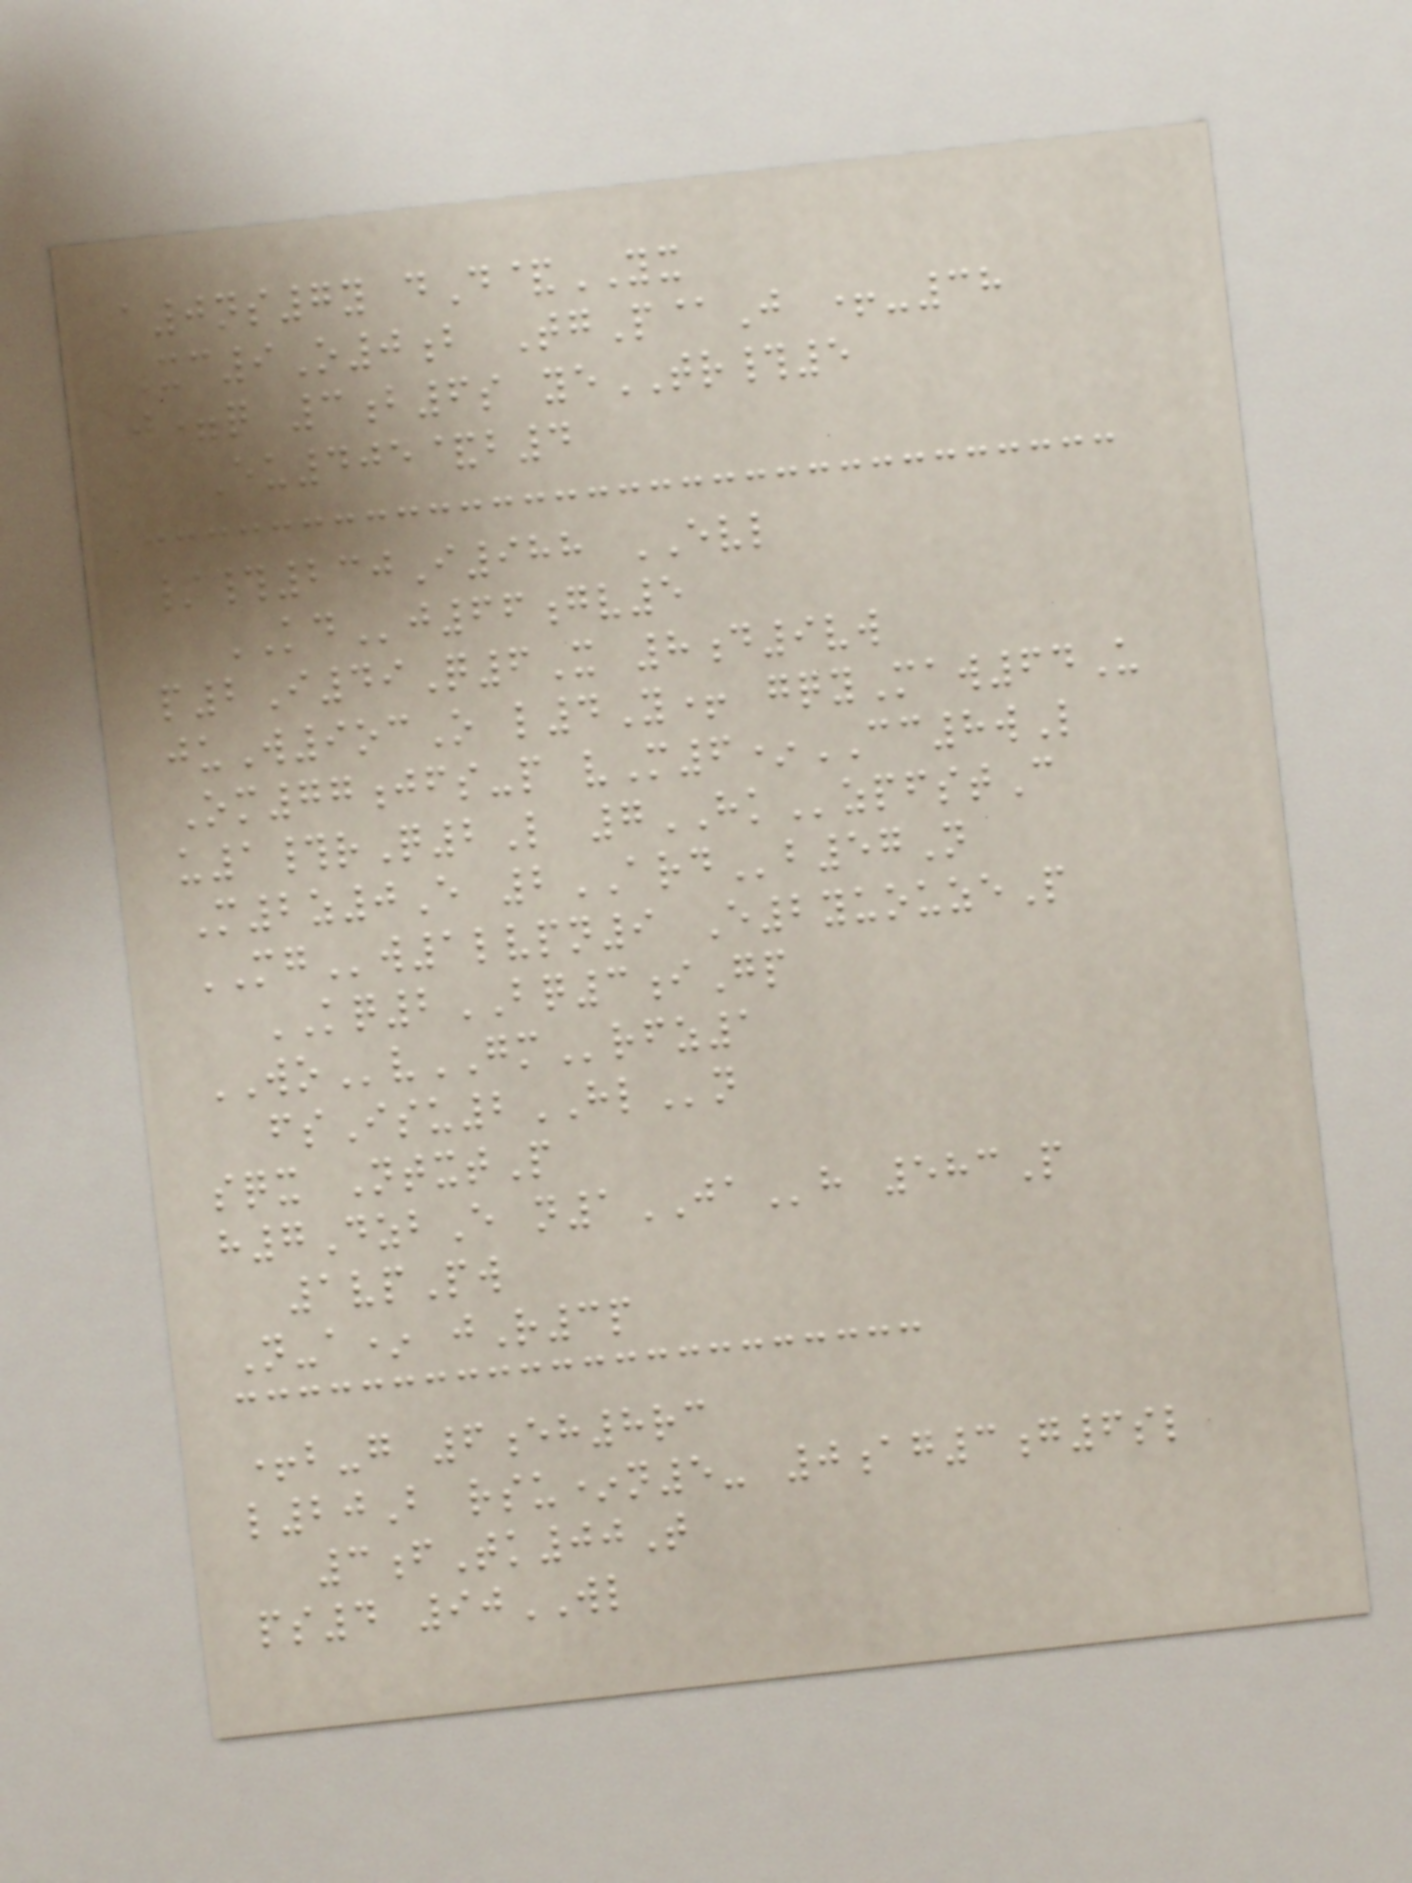a0ns7y dD&YX
Xc9O0b TgP@J +-38
j=q 3b6s yeTR#5
Eu405&b4
/#230I988 EVL
KDj66gv5
p2I49Q6X 8d9vw
juW9ocO l4Y+ gqyMaw64U
Om77jfs-p vM6*CC8wL
u1#rQ2L 7HKzpfstC
M2z0E 2ARDb57N
MGw1lvpn9 E2yuouzeP
KQ2BQ3iGp
WOvGMrfz1
fsIsu2HLn
sqx NtxtP
h7DzbE n1JAh 583P
1vpPw
N-a* jR3p
+b-g 6eh8rc
l20B rsu*n5- 0ag3g6sl
3fTk00T
ps4 90WL
